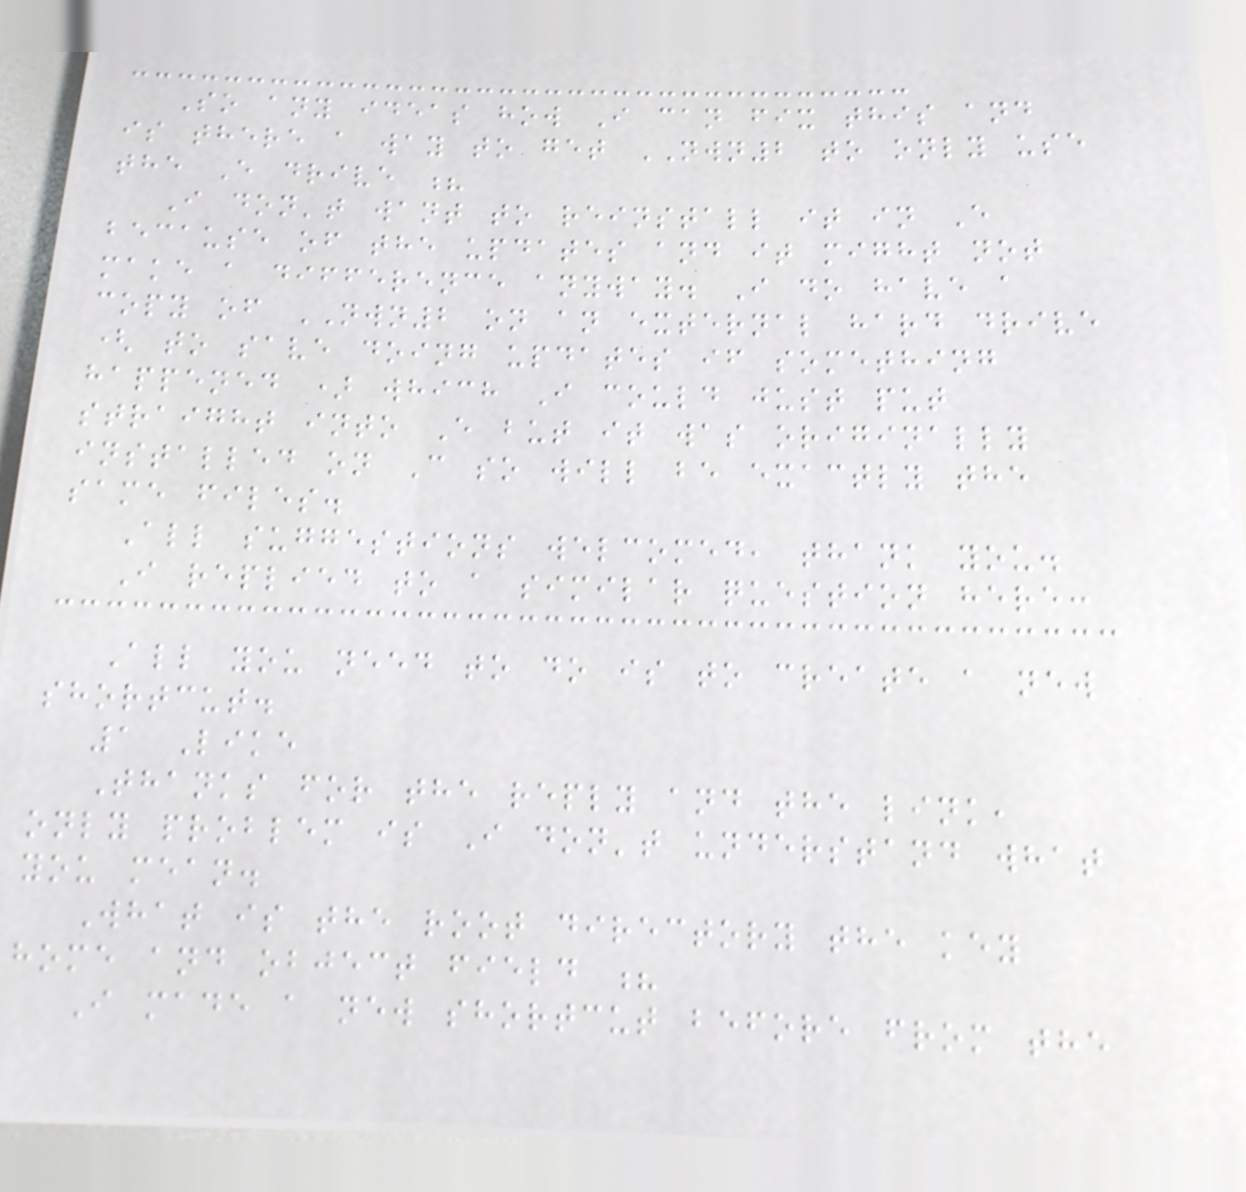So any ideas how I can fix this and
is there a way to get NWN2 to only use
the E drive ?
I don't want to reinstall it in E
because of the updates and it might not
make a difference anyway. I do have a
copy of NWN2 on an external hard drive
( to save doing updates if something
happened ) which I could just put
straight into E but it was originally
installed on C so will be exactly the
same files.
All suggestions welcomed, thank you.
I replied to a similar question here:
All you need to do is to create a new
shortcut.
1 Like
Thanks for the reply and the link,
only problem is I don't understand what
you mean.
What is the root directory the key
home and object field ?
I made a new shortcut before from the
